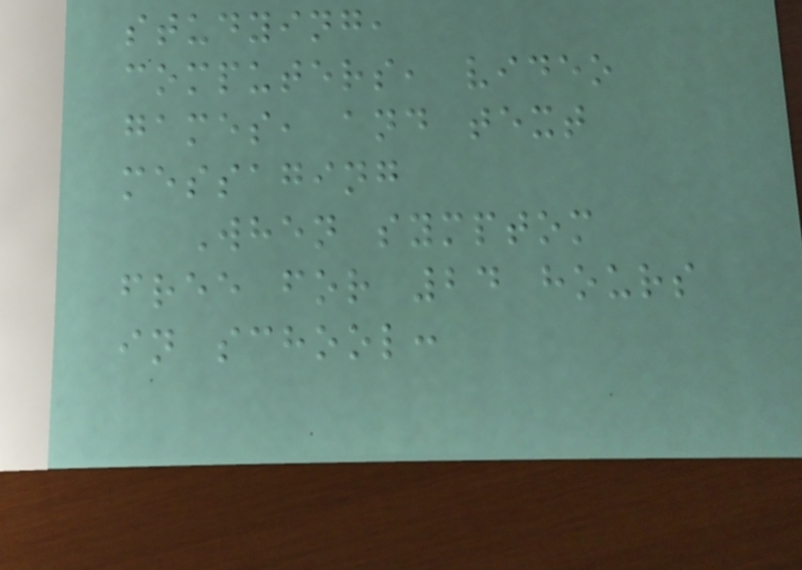studying,
computers, video
games, and text
messaging
When symptom
free for 24 hours
in school:
